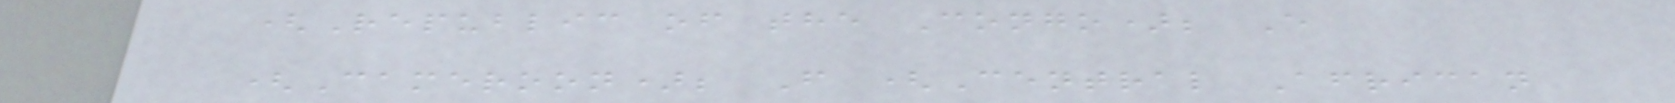(Republic of the Congo); E
(Cameroon); F (Central African
